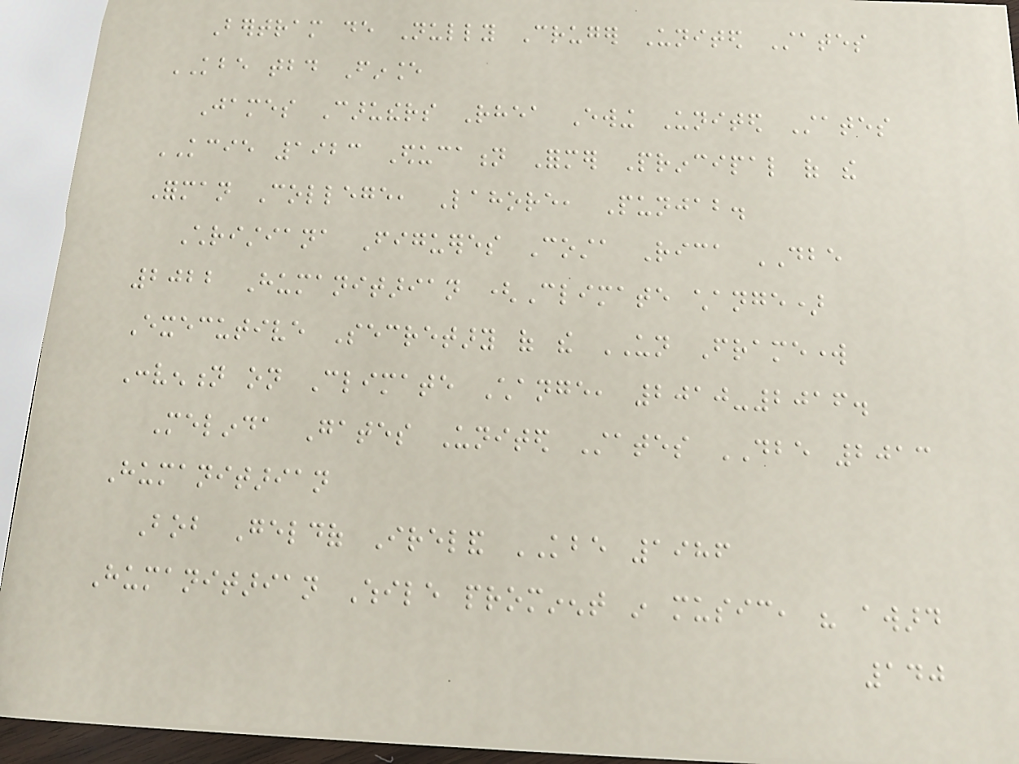Bertram de Nully Cruger United States
KBE tbd Finance
James Caruthers Rhea Ewing United States
KCIE 1923 Education Former Principal of the
Forman College, Lahore, Punjab.
Christiana Figueres Costa Rica DBE
2022 Humanitarian (Climate change)
Executive Secretary of the UN Framework
Convention on Climate Change, 2010-2016.
Melinda Gates United States DBE 2013
Humanitarian
Bob Geldof Ireland KBE 1986
Humanitarian While prominent in music, his award
140
